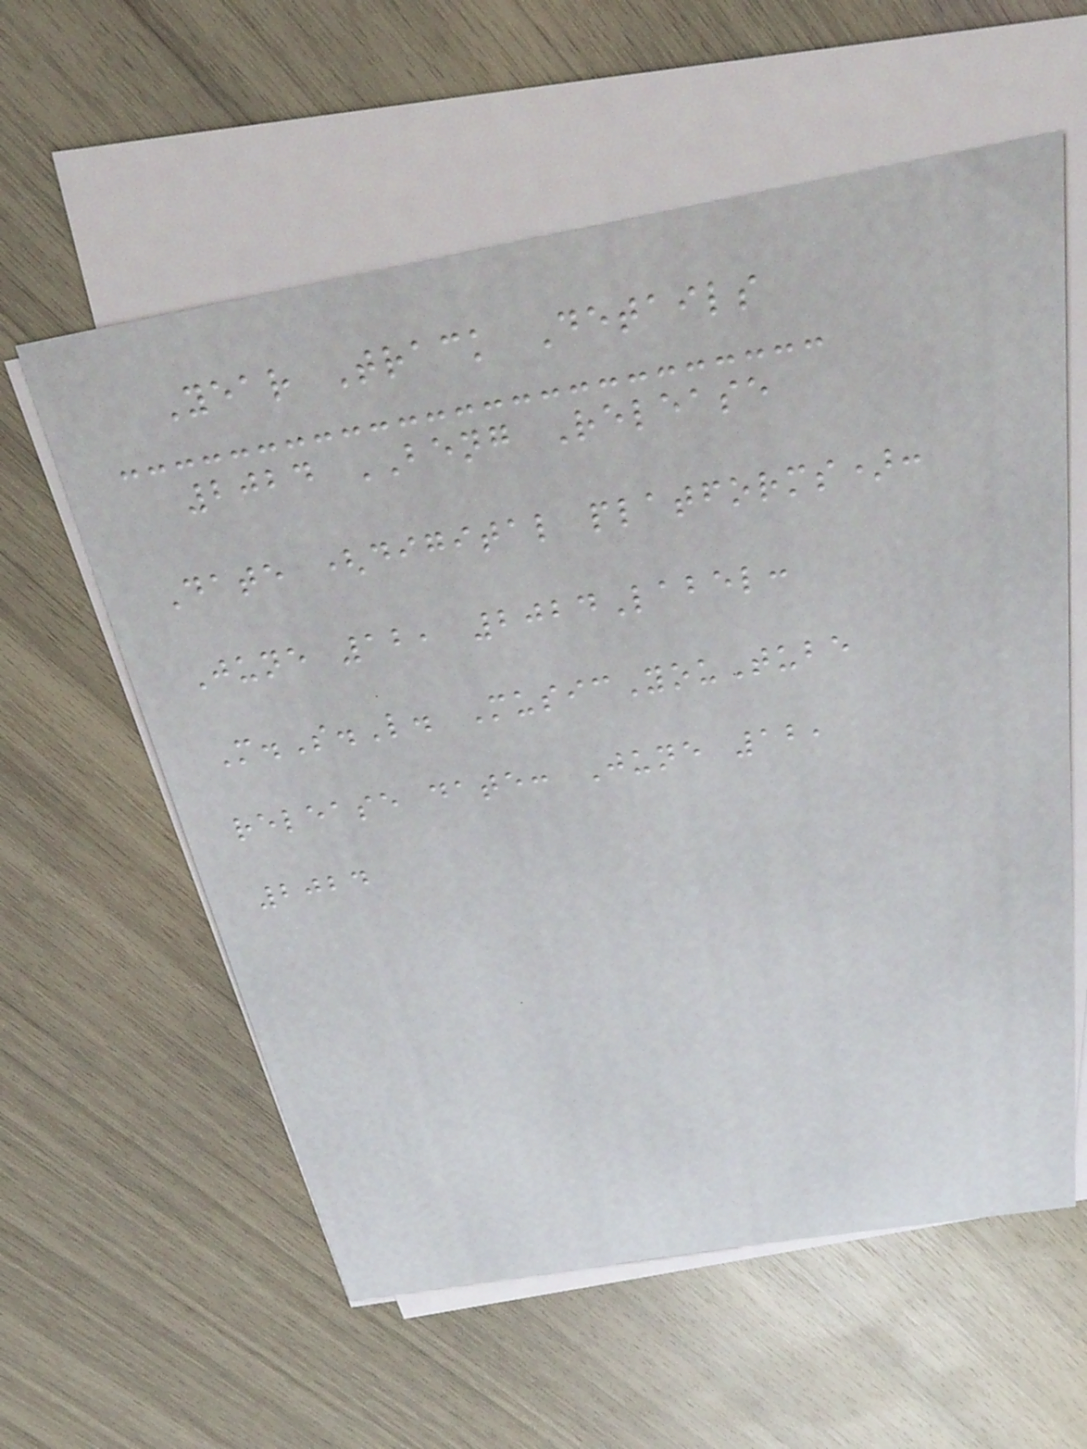Year Track Details
2024 BENG Release
Date (digital platforms):
June 12, 2024Label:
M.S.L. MusicYouTube
release date: June 12,
2024
